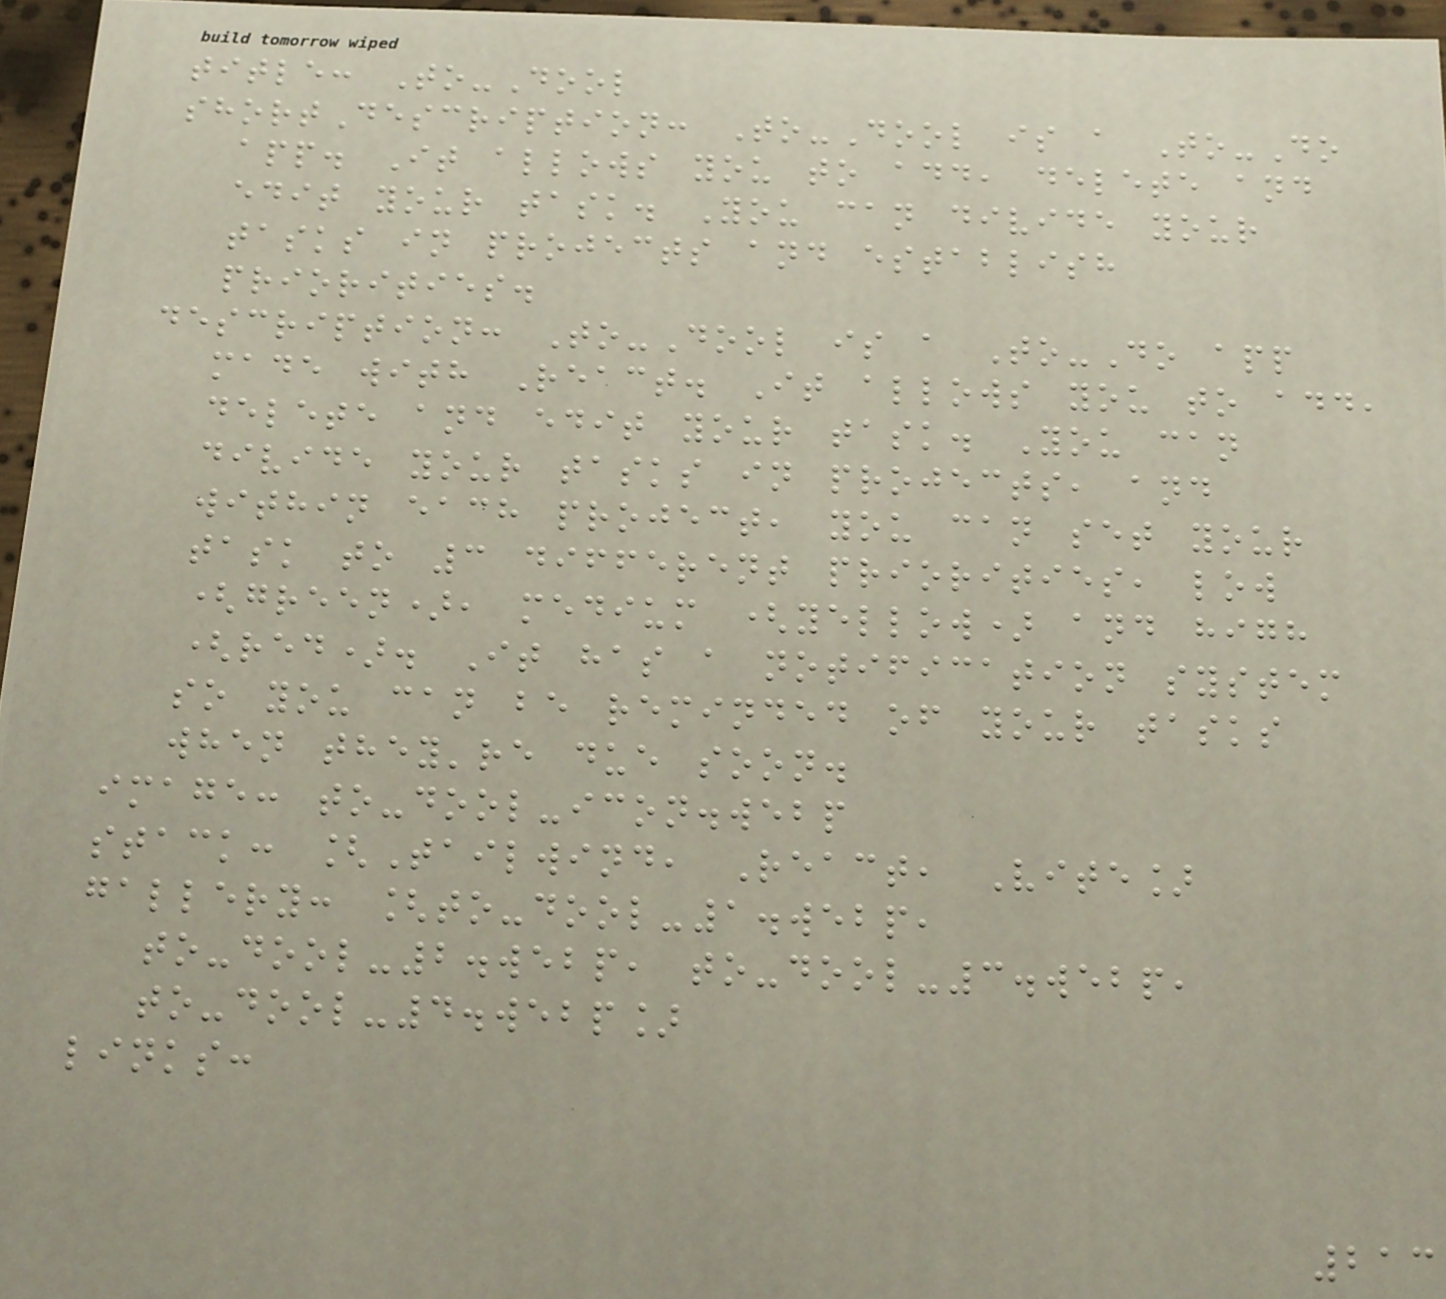title: To-Dool
shortDescription: To-Dool is a To-Do
app. It allows you to add, delete and
edit your task. You can divide your
tasks in projects and establish
priorities.
description: To-Dool is a To-Do app
made with React. It allows you to add,
delete and edit your task. You can
divide your tasks in projects, and
within each project, you can set your
task to 3 different priorities, low
(green), medium (yellow) and high
(red). It has a notification system
so you can be reminded of your tasks
when they're due soon.
image: to-dool-icon.webp
stack: [Tailwind, React, Vite]
gallery: [to-dool-1.webp,
to-dool-2.webp, to-dool-3.webp,
to-dool-4.webp]
links:
213
